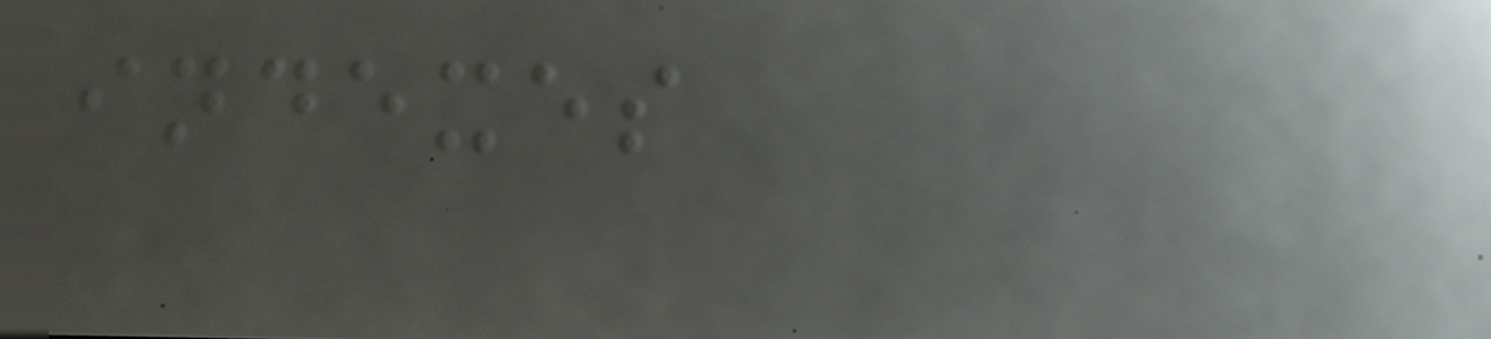indexes
